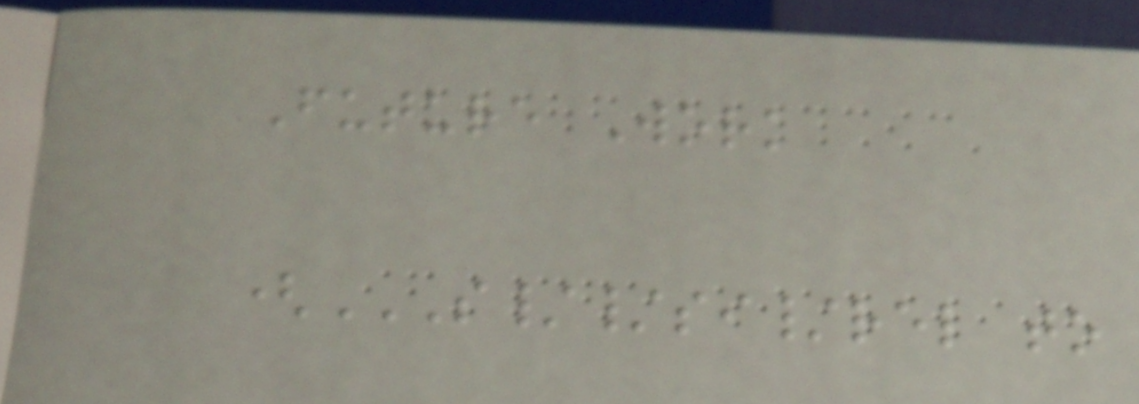Future Work
(S//SI/REL TO
